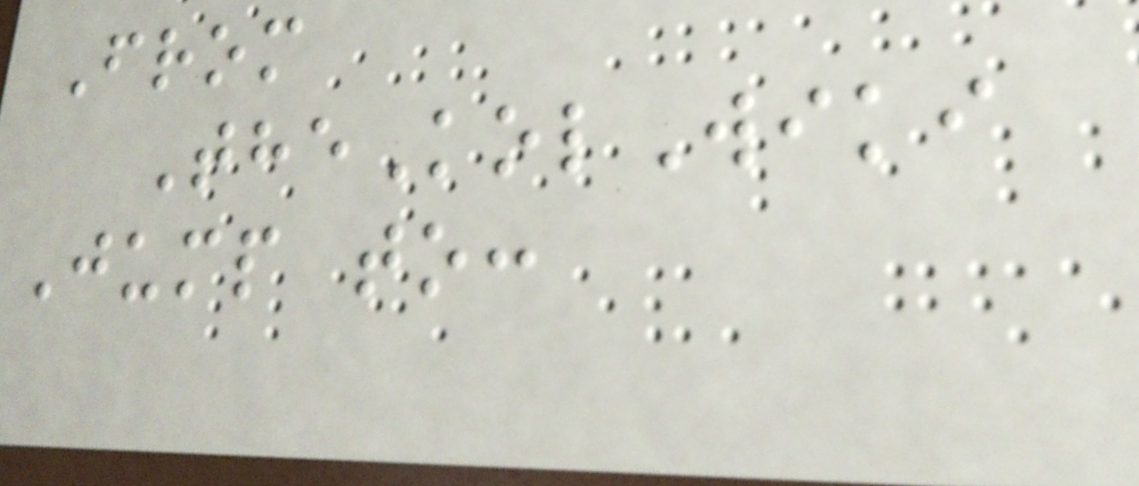From
TheKolWiki
Jump to:
